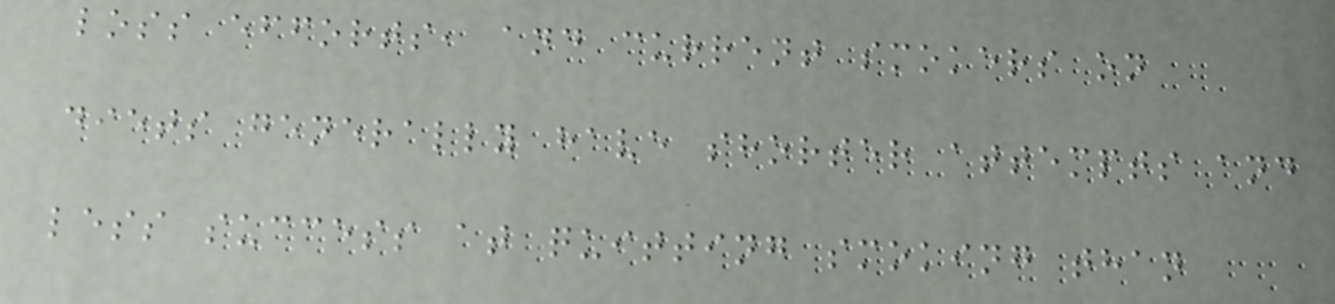loss efforts, and current smokers on
diets generally have shorter attempts and
less success at quitting smoking than
